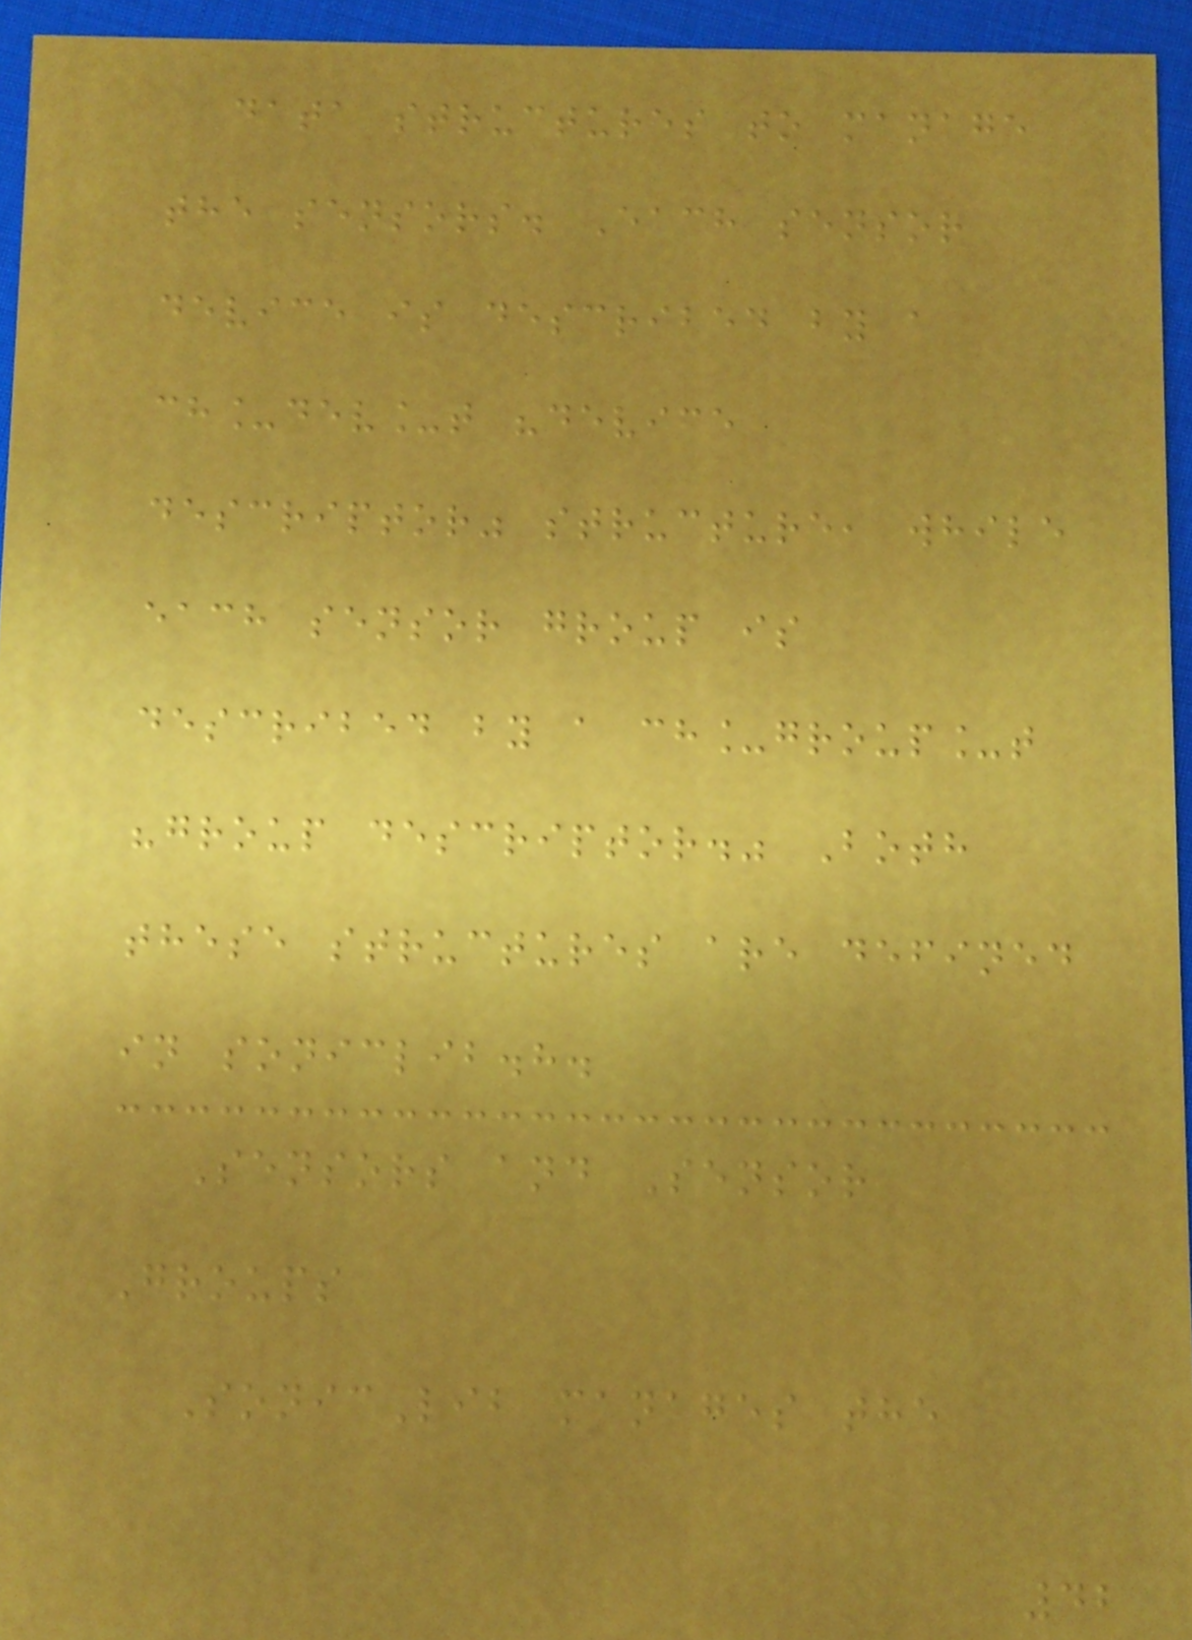data structures to manage
the sensors. Each sensor
device is described by a
ch_dev_t "device
descriptor" structure, while
each sensor group is
described by a ch_group_t
"group descriptor." Both
these structures are defined
in soniclib.h.
Sensors and Sensor
Groups
SonicLib manages the
42
